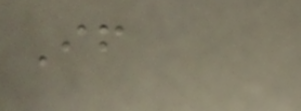If
